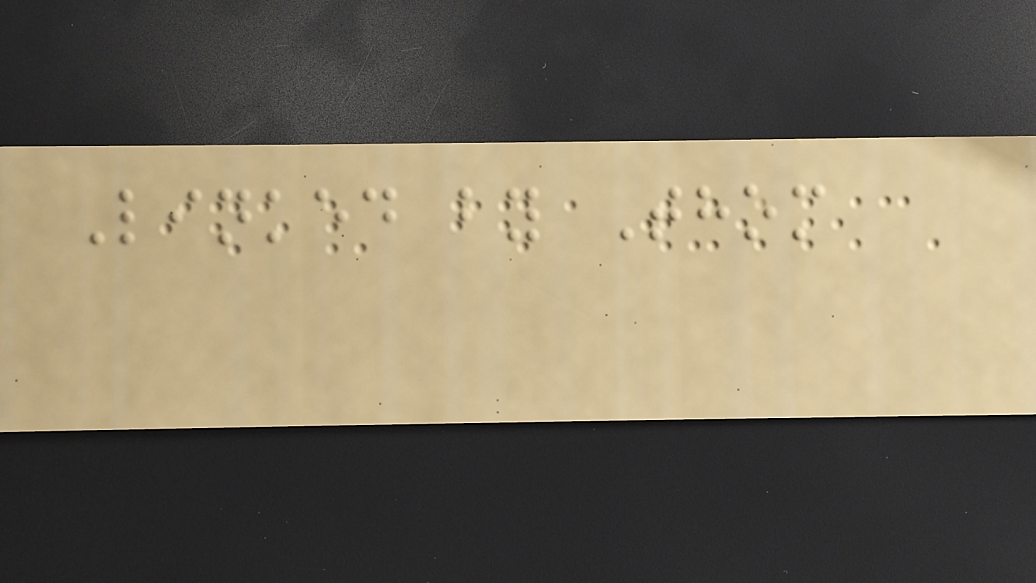Linked by Thom
